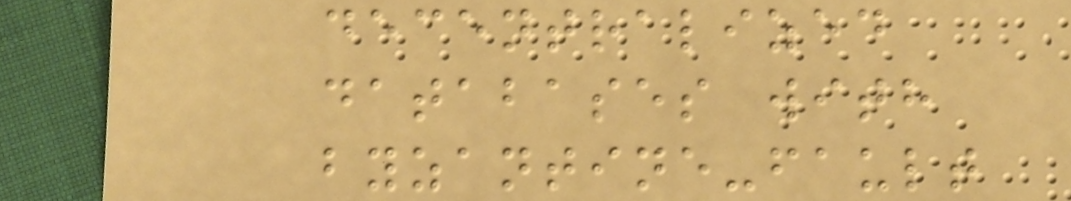decentralized
databases with
byzantine-fault
